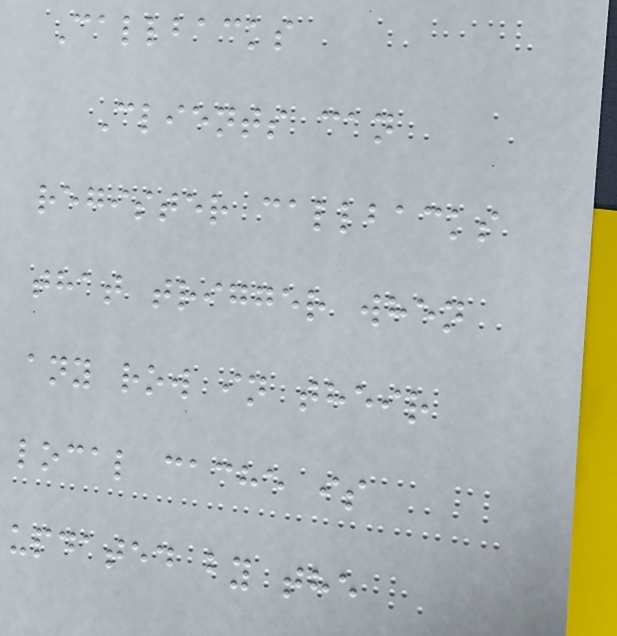Callbacks
Clients can
register callbacks
that trigger when
any row in their
local cache is
updated by the
